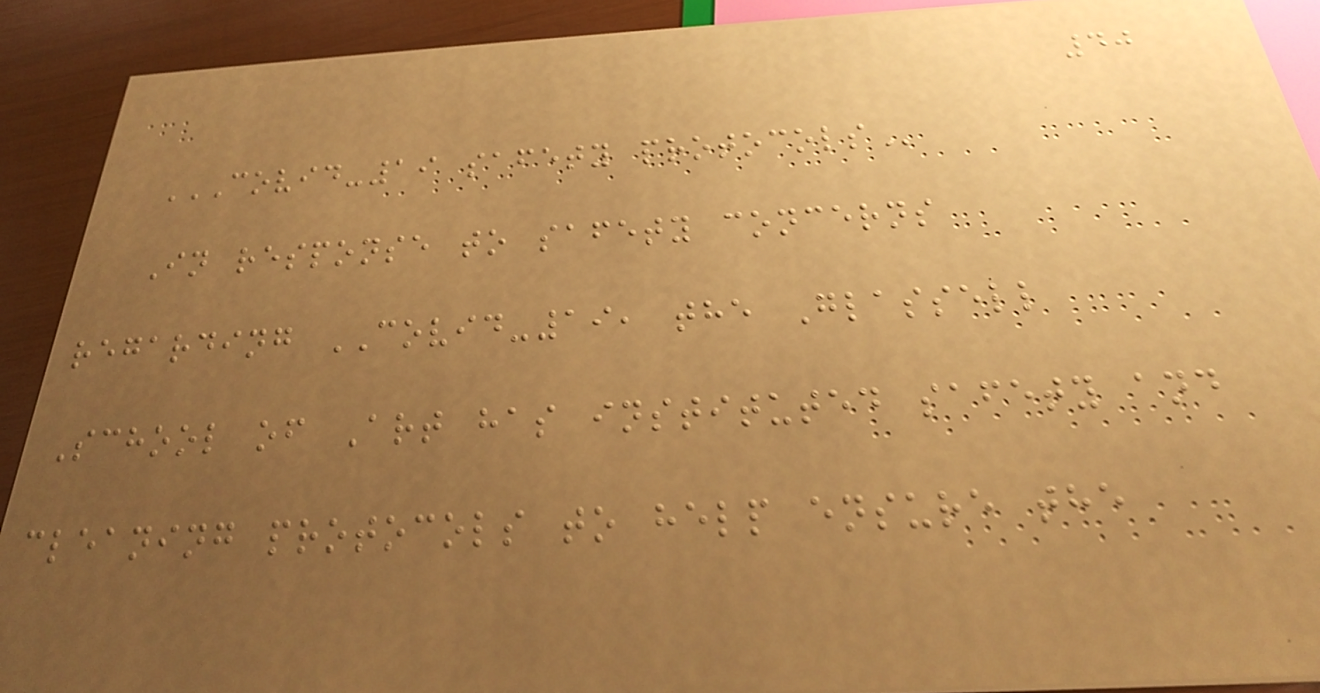40
COVID-19 SAFETY PROTOCOLS
In response to safety concerns
regarding COVID-19, the Glassell
School of Art has instituted safety and
cleaning protocols to help ensure the
